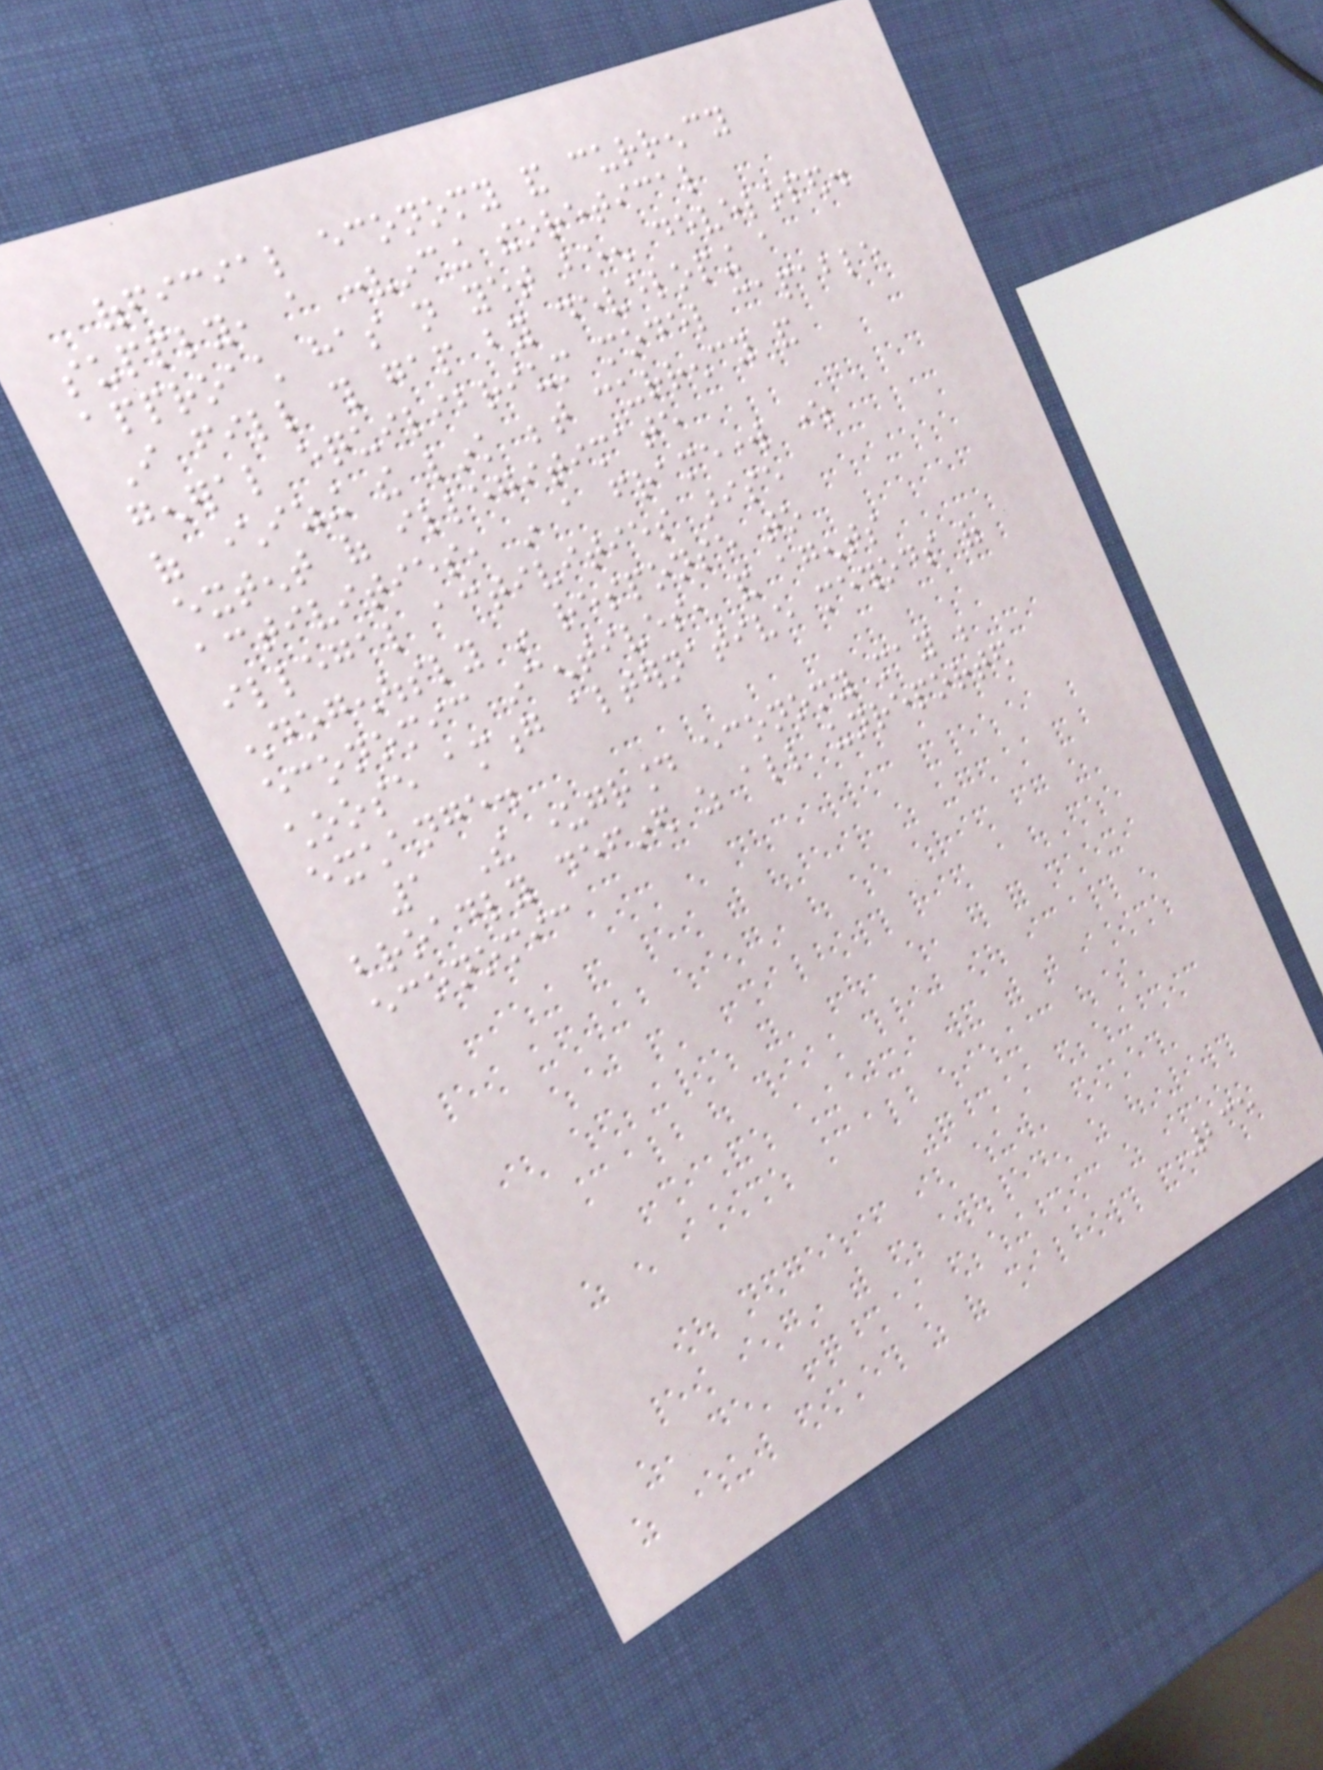official economy and currency
supply, a convincing theoretical
approach has not yet been developed.
I fill this gap by developing a
general equilibrium model capable
of characterizing the link between currency and
extent of illegitimate
activities, in a framework where
illegal activities arise
endogenously in response to
economic incentives, and agents
choose among alternative methods of
exchange.
1 The underground economy may be
broadly defined as all unreported
economic
235
